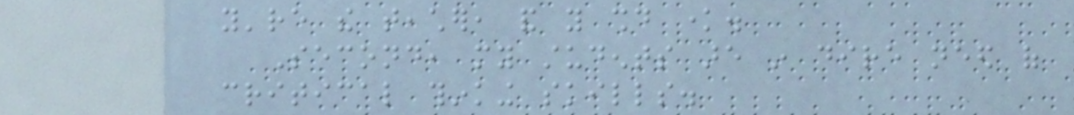you're the teacher, and you should know.
Second, my students are in dire need of
critical thinking skills.
